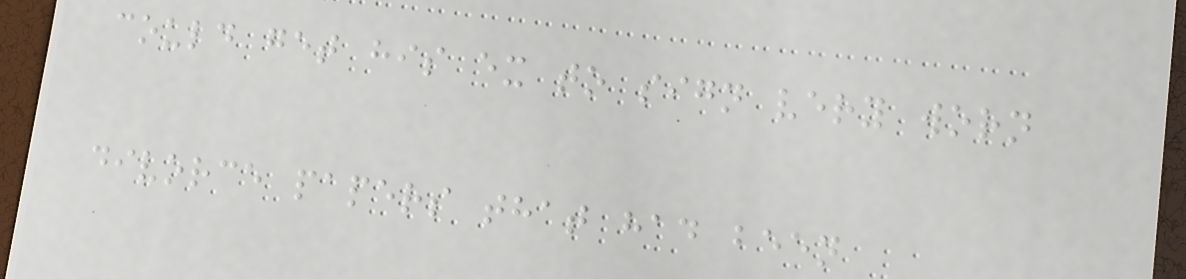could get his ex to sign very worn
divorce papers that had been
